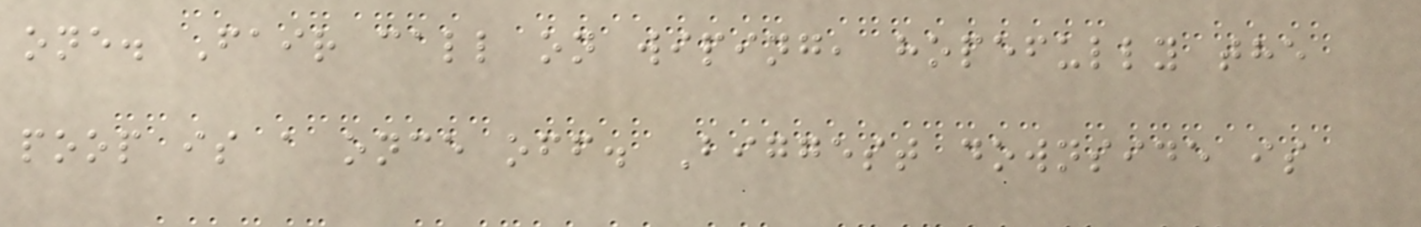one. Fair call on wiping, hopefully the
poop is a once off. Biggest downside is
